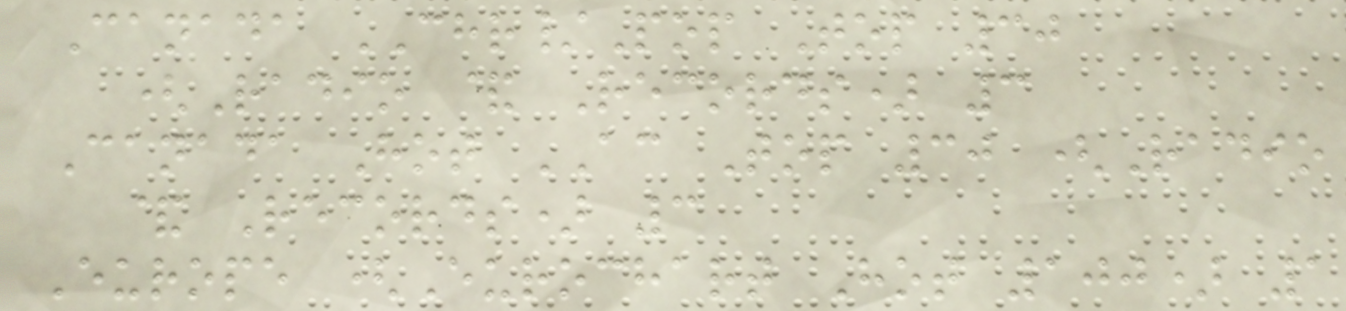Canada CHR/Pop Top 30
(Radio & Records) 3
Canada Hot AC Top 30 (Radio
& Records) 3
Europe (Eurochart Hot 100) 1
